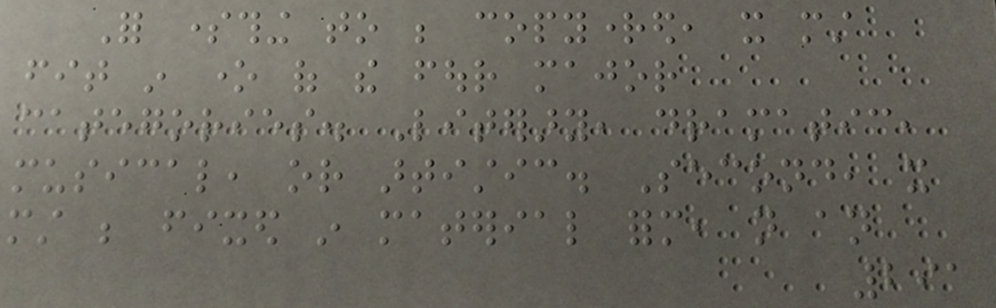For something to be copyrighted, it must
fit in one of the four major
categories. Literary, dramatic,
musical, or artistic. Second, it
must be fixed in material form, not an
291
